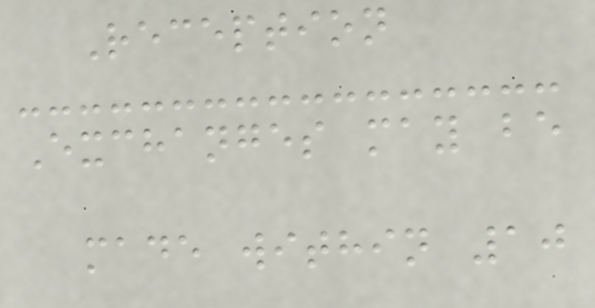Reception
Exchanges may be
made within 10
